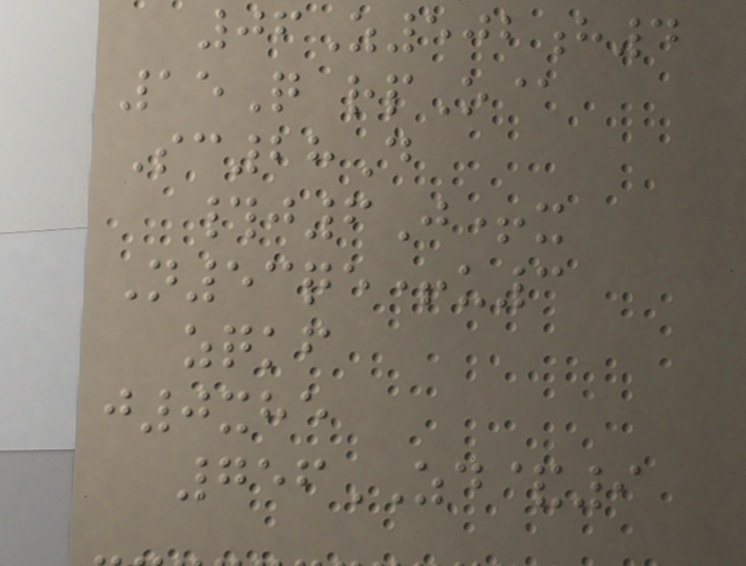06Z502h4
15Q rpO@
Sc28D
#j6J+x
N53qe+u3
zqkf
j0xhe
756ZD&9
